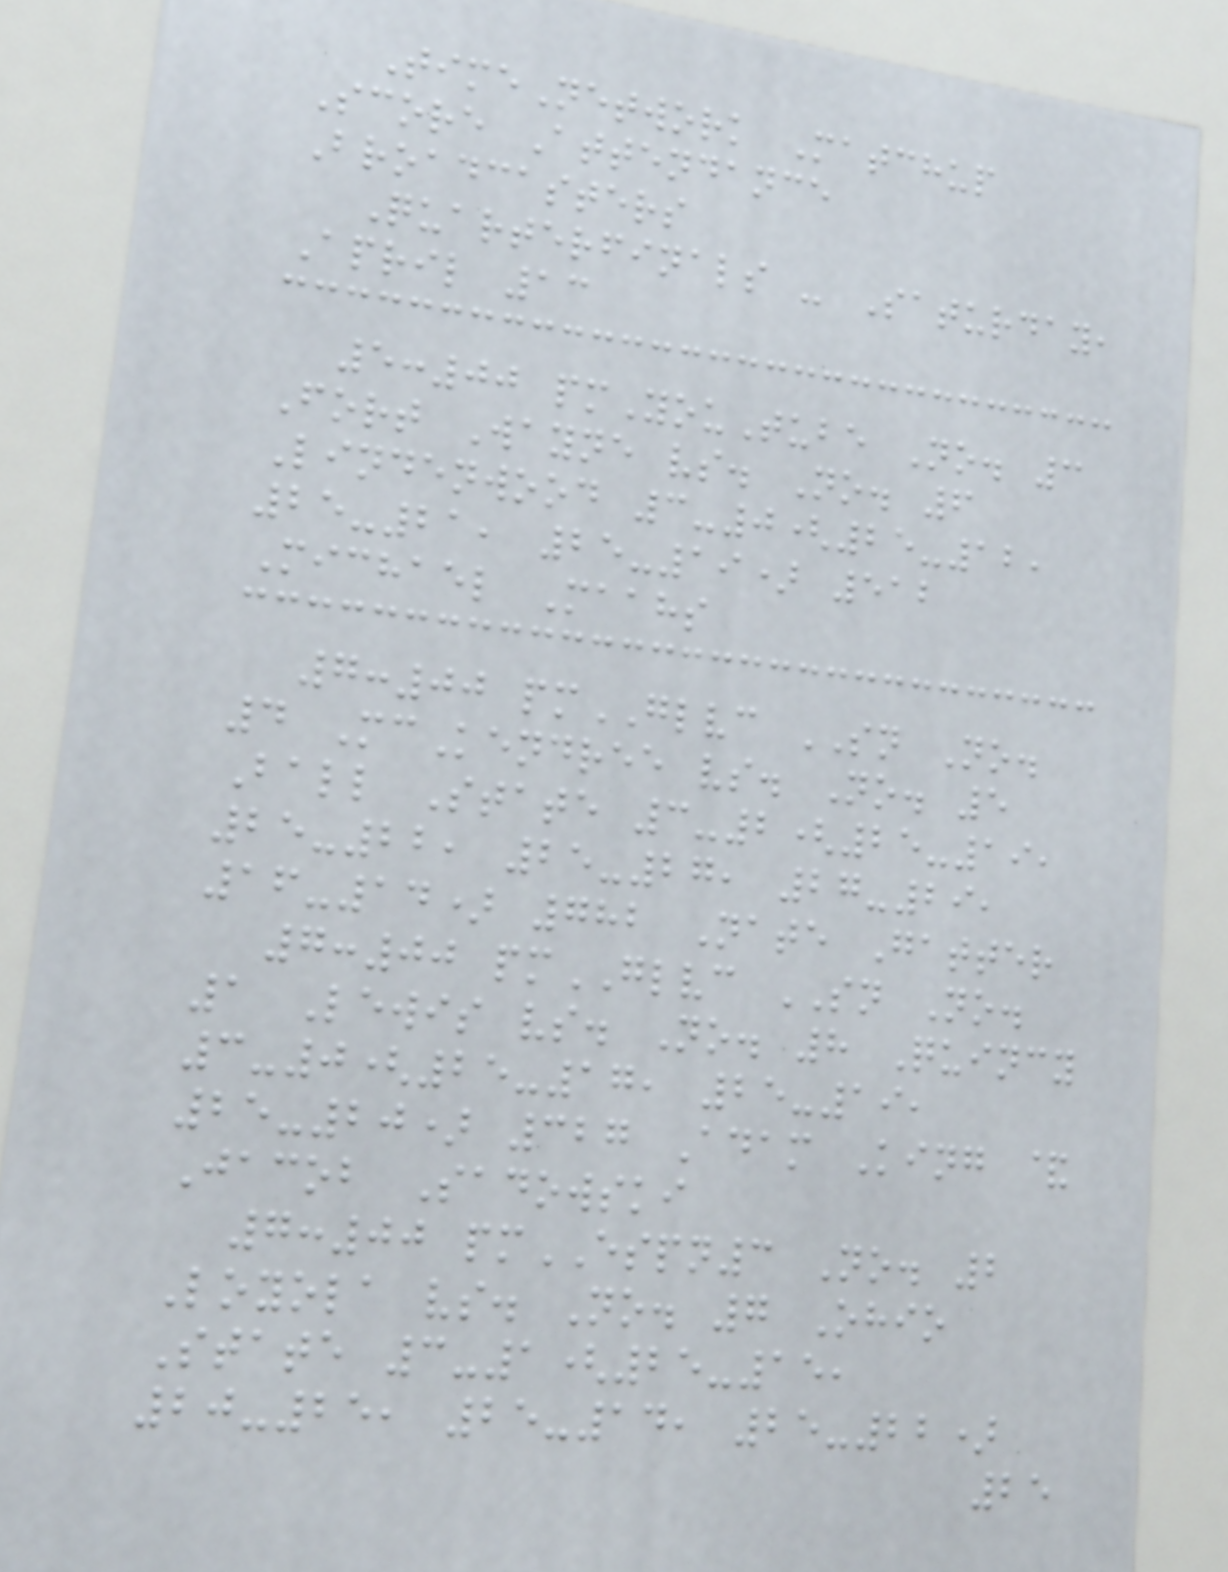TimeNetwork Matchup
Score Attendance
Broadcasters
Quarterfinals - Saturday,
April 13
5:00 pmYouTube No. 3
Fort Wayne vs. No. 6
Lindenwood 3-0(25-12,
25-21, 25-19) 512
Michael Maahs
7:00 pmGLVC SN No.
4 McKendree vs. No. 5
Ball State 3-2(25-19,
25-22, 25-27, 27-29,
16-14) 782 Nate Gatter
7:00 pmGLVC SN No.
1 Lewis vs. No. 8 Quincy
3-0(25-17, 25-19,
25-20) 327 Adam King &
Jacob Sadowski
7:00 pmESPN3 No. 2
Loyola vs. No. 7 Ohio
State 3-1(25-15,
20-25, 25-14, 25-22)
25
